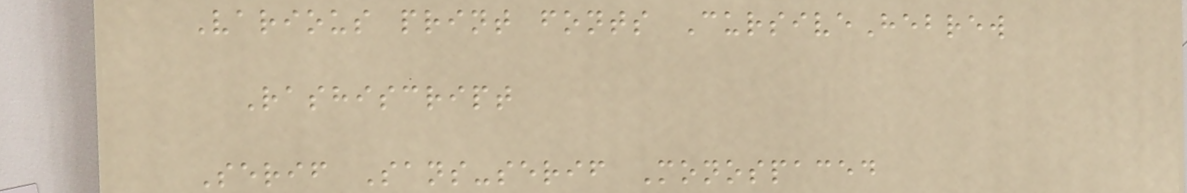Various print fonts CursiveHebrew
Rashiscript
Serif Sans-serif Monospaced
